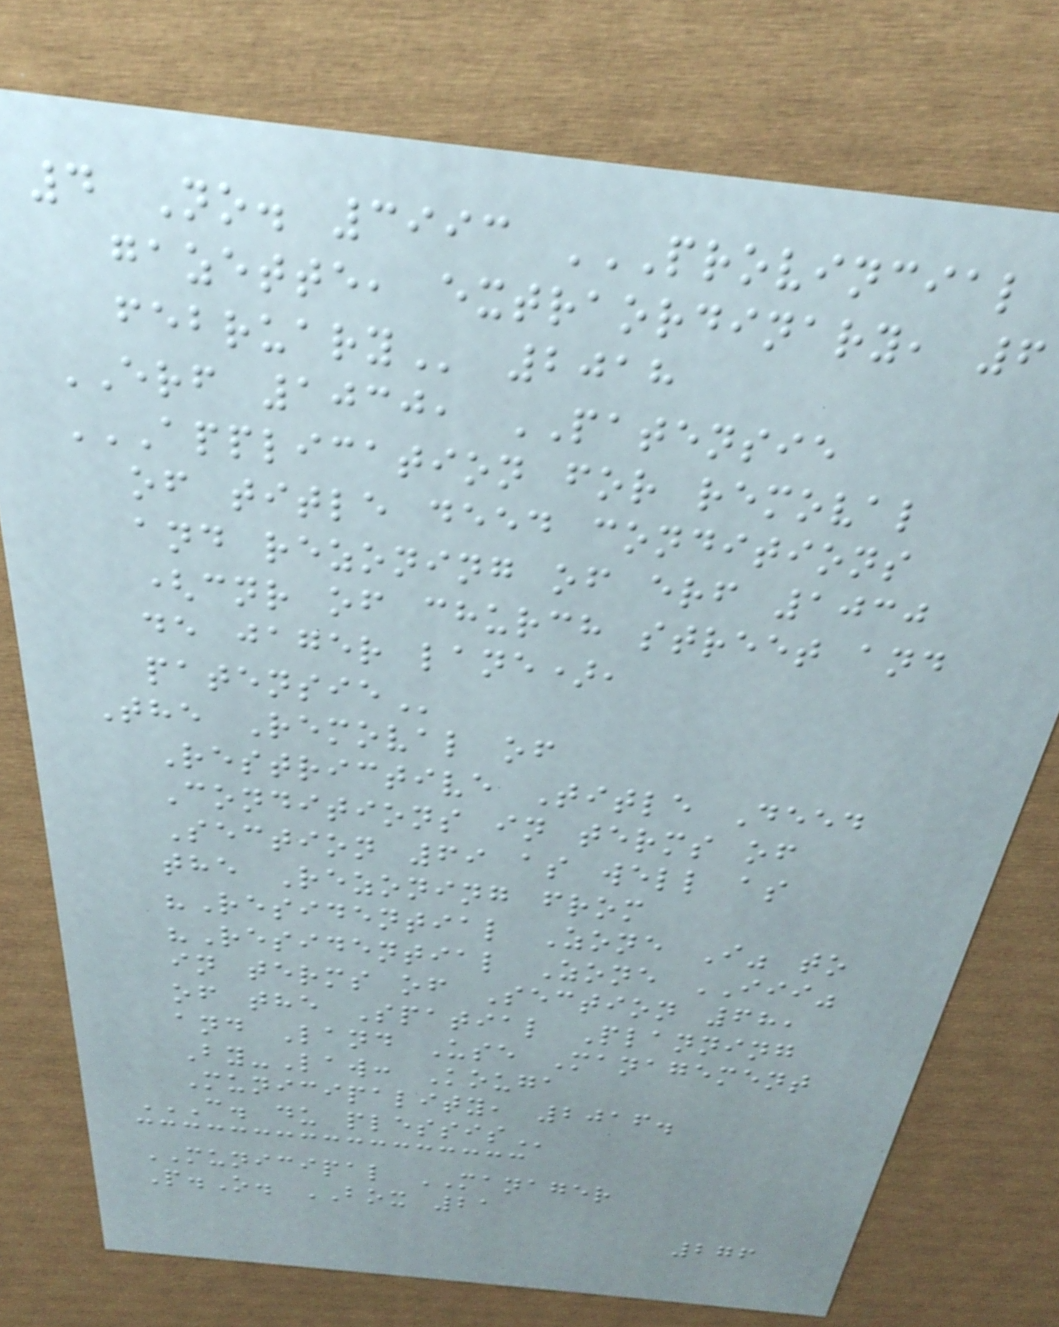4 No. 3993 PROVINCIAL
GAZETTE, EXTRAORDINARY, 6
FEBRUARY 2018
ERF 1030, PATENSIE
APPLICATION FOR REMOVAL
OF TITLE DEED CONDITIONS
AND REZONING OF ERF 1030
(CNR OF CHURCH STREET AND
DE JAGER LANE),
PATENSIE
The Removal of
Restrictive Title Deed
Conditions in terms of
Section 69 as well as
the Rezoning from
"Residential Zone I" to
"Residential Zone III"
in terms of Section 68,
of the Spatial Planning
and Land Use Management
By-Law: Kouga
Municipality, 2016.
C. DU PLESSIS
MUNICIPAL MANAGER
P.O. BOX 21
276
